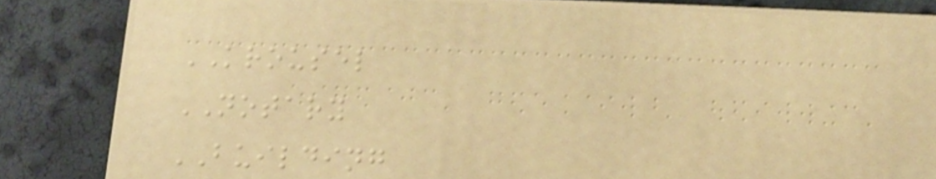KROUSEL
NOTARY
BUILDING
